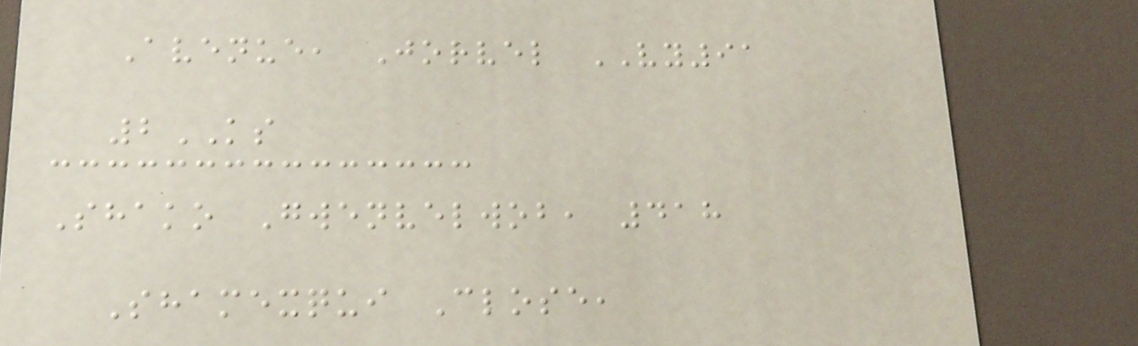Avenue, Jorvel VY91
2KS
Shako Gwenvelwob, 418
Shamexqui Close,
